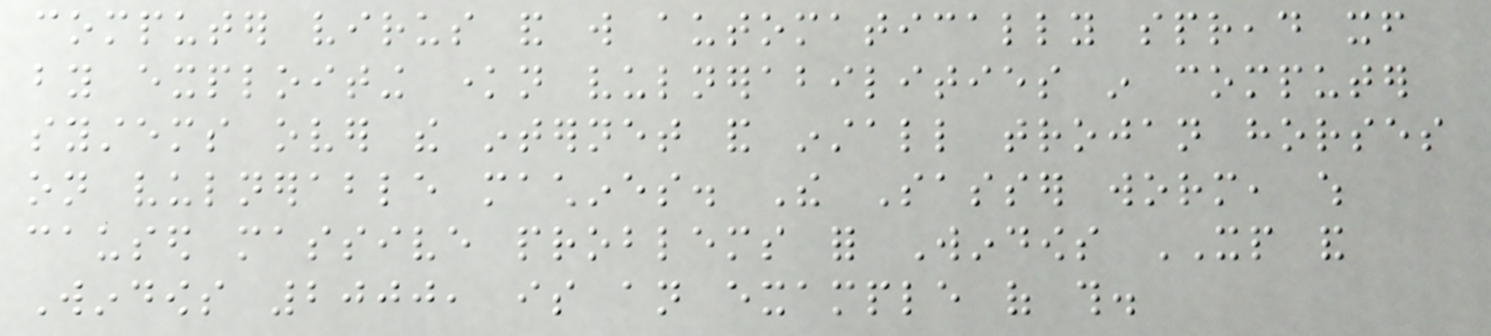computer virus and will automatically spread itself
by exploiting known vulnerabilities in computer
systems over the internet and install trojan horses
on vulnerable machines. The Sasser worm, which
caused massive problems for Windows XP and
Windows 2000, is an example of this.
